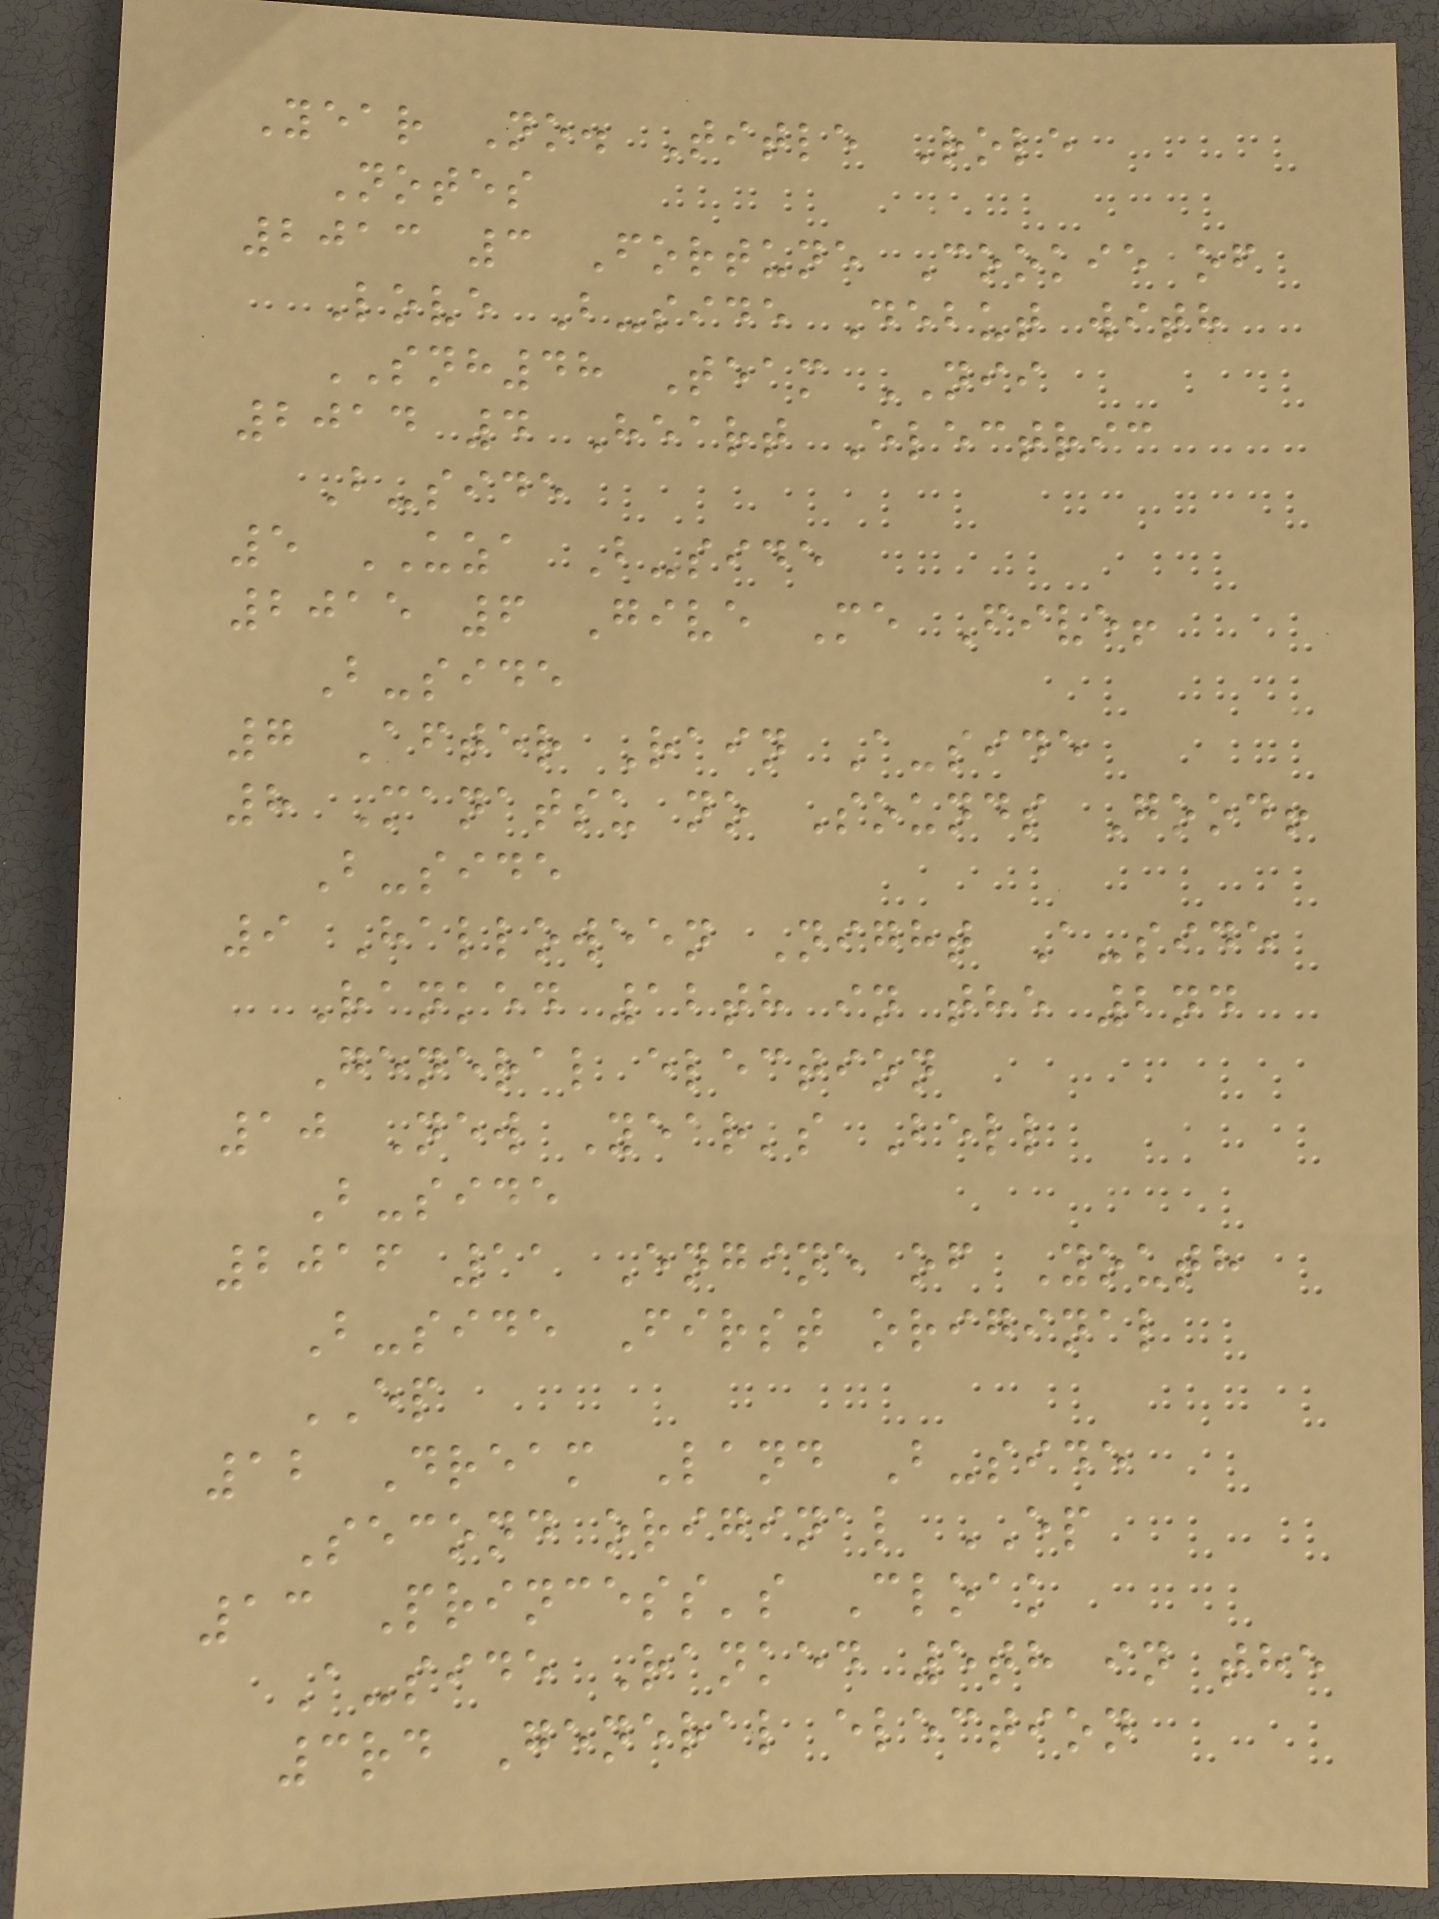Year No. Title Role
Notes
2013 3 Fortune Cookie of
Love B-side Debut with
SNH48 Team NII
2014 4 Heart Electric
B-side
5 UZA B-side
2015 6 Give Me Five!
B-side
7 After Rain A-side
8 Manatsu no Sounds Good!
B-side
9 Halloween Night A-side
Ranked 12th in the 2nd
General election
10 New Year's Bell
B-side
2016 11 Engine of Youth
B-side First original
EP
12 Dream Land B-side
Second original EP
13 Princess's Cloak
A-side Ranked 5th in the
3rd General election
